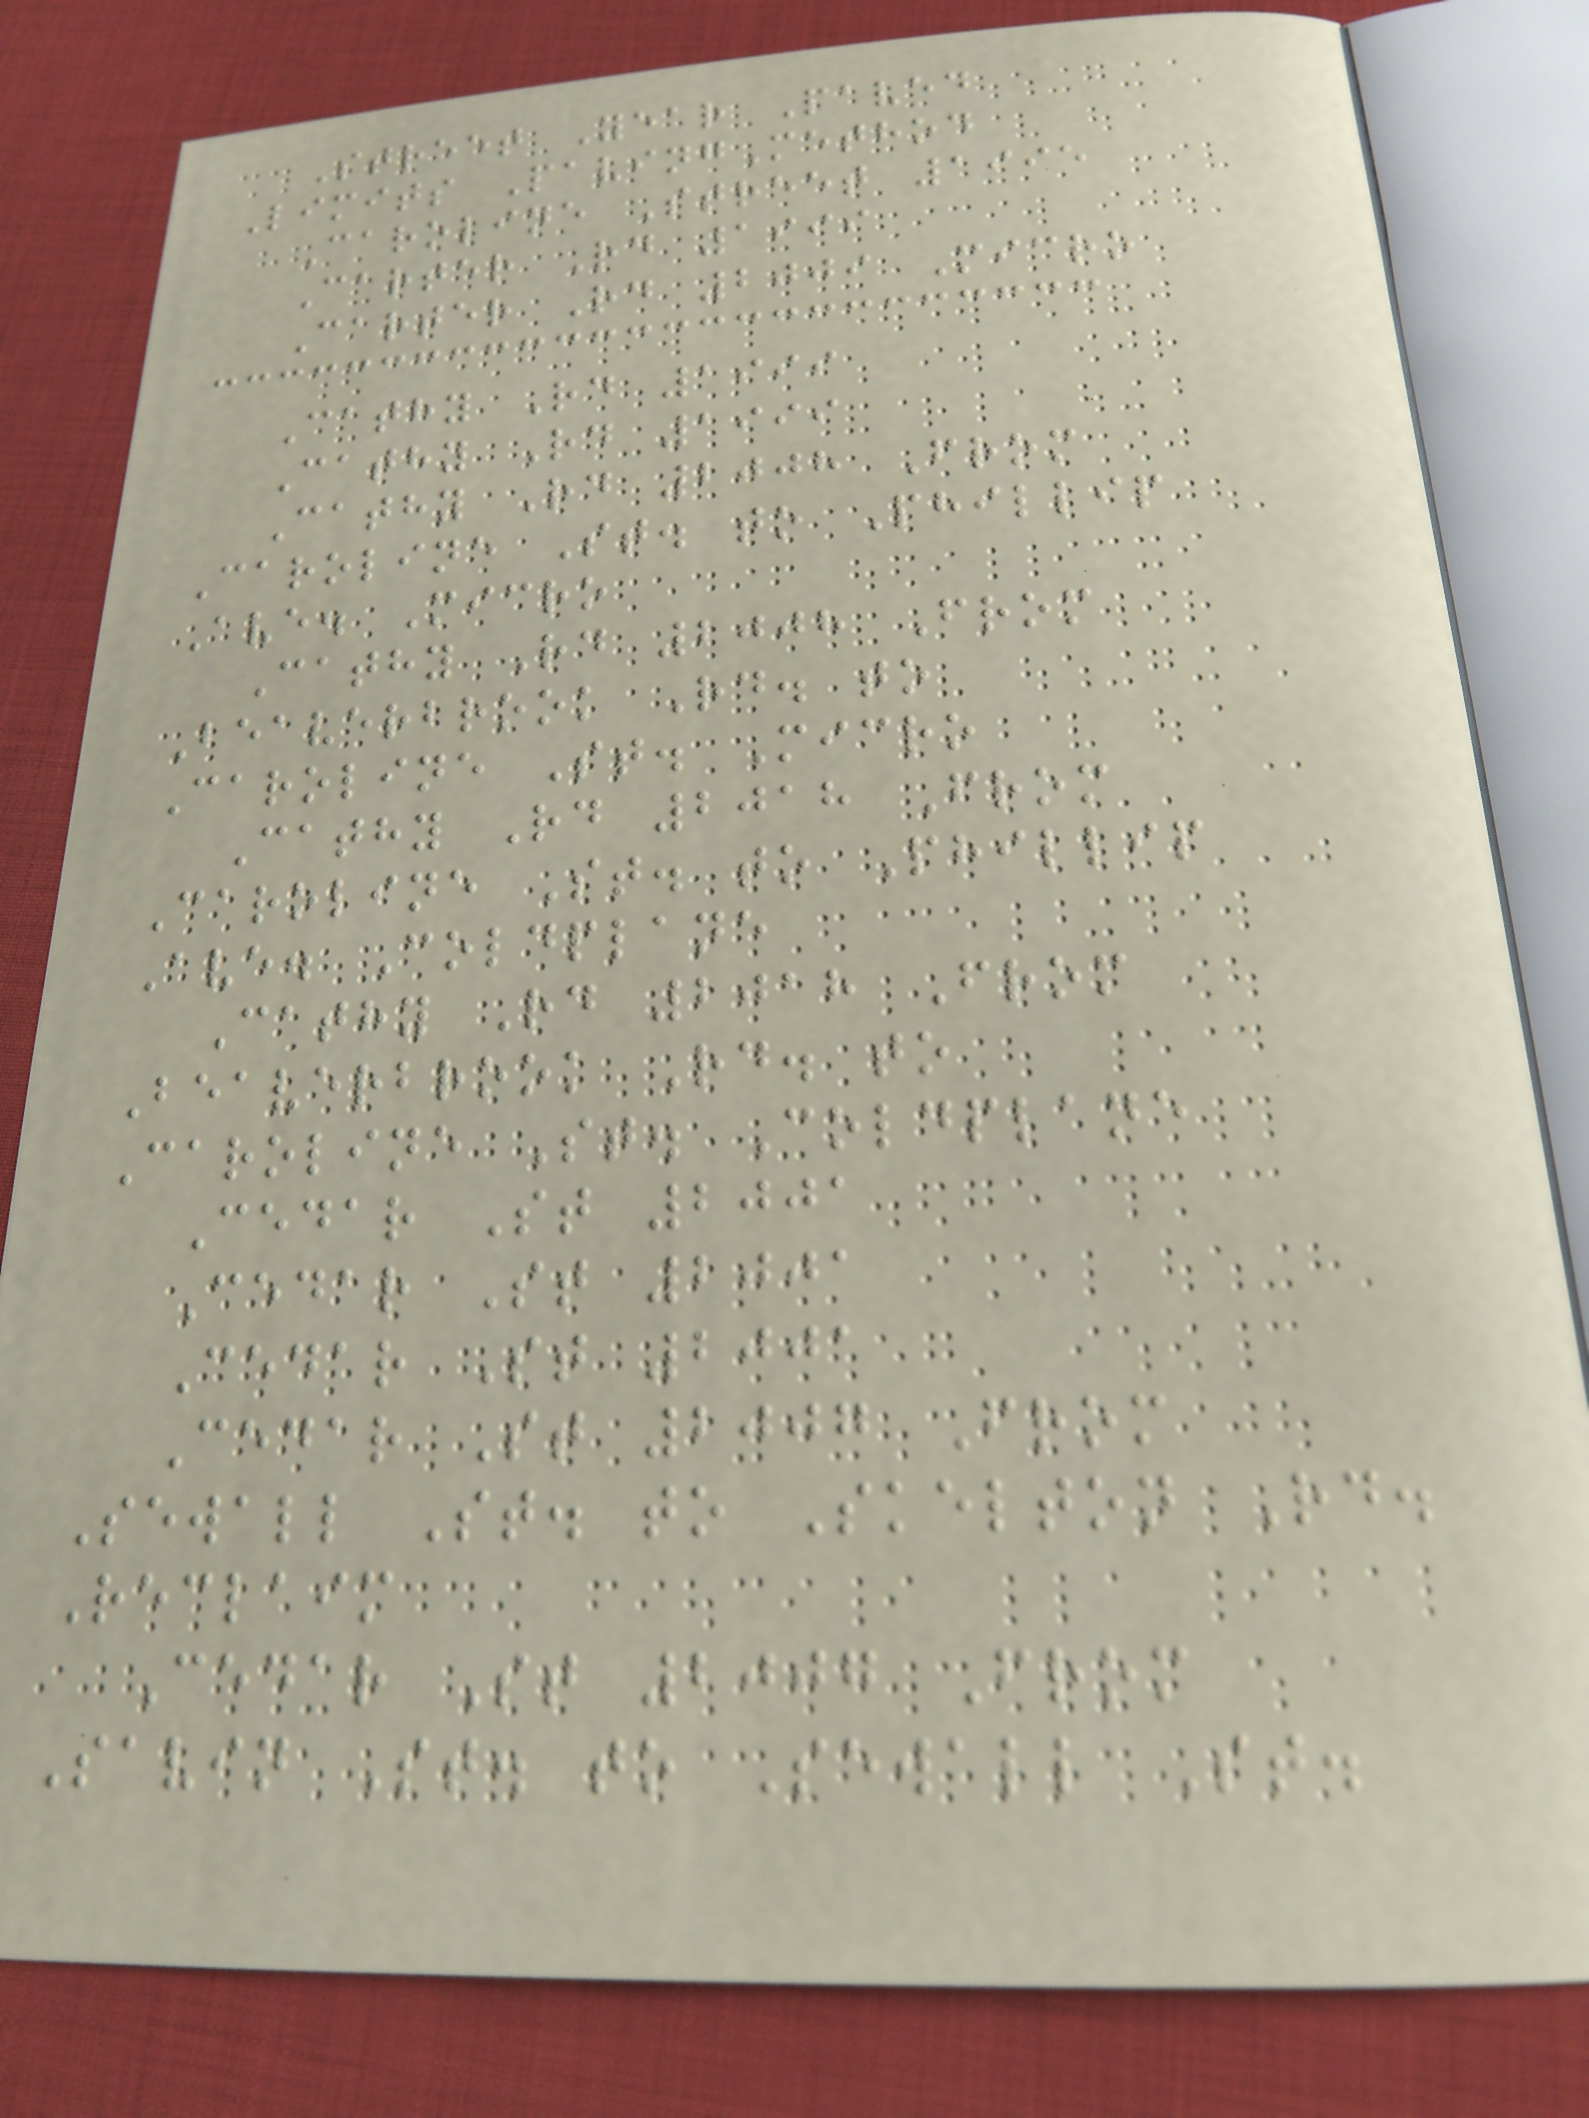Street Year Paved
Limits PavingMethod
Caroline Street 1995
Carter Rd 1999
Carter Rd 2009 Micro
Cathy Rd 1999
Cathy Rd 1999
Cathy Rd 2008 From
Caroline St. to Phillip
Ave. Micro
Cathy Rd 2008 From
Beaverbrook Rd. to
Caroline St. Micro
Cathy Rd 2018 From
Caroline St. to Phillip
Ave. Coldplane
Cathy Rd 2018 From
Beaverbrook Rd. to
Caroline St. Coldplane
Cedar St 2001
Cedar St 2001
Cedar St 2001
Cedar St 2007 From
Sewall St. to Skelton Rd.
Reclaim
Cedar St 2007 From
Savin St. to Sewall St.
